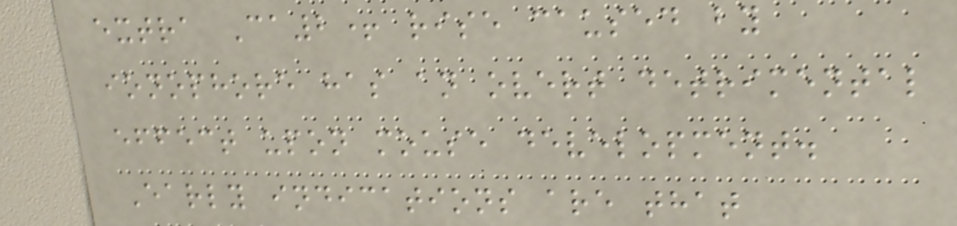extra Ca2+ rise caused by
ionophore has an overt detrimental
effect upon mouse development.
Early indications are that
